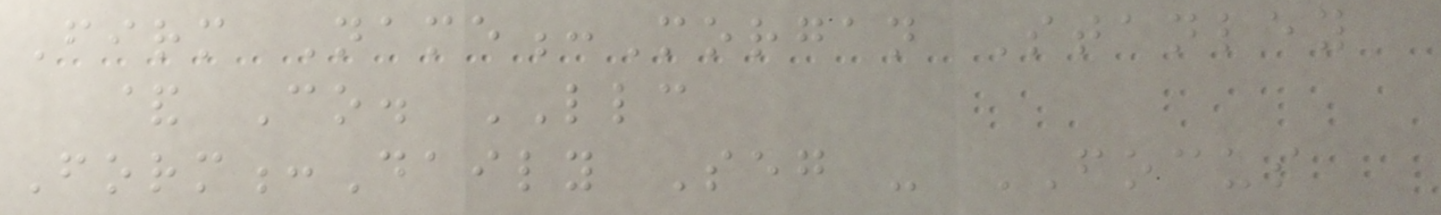Firm Name:Morgan Stanley
& Co. LLC
Form:Daily Seg - FOCUS
